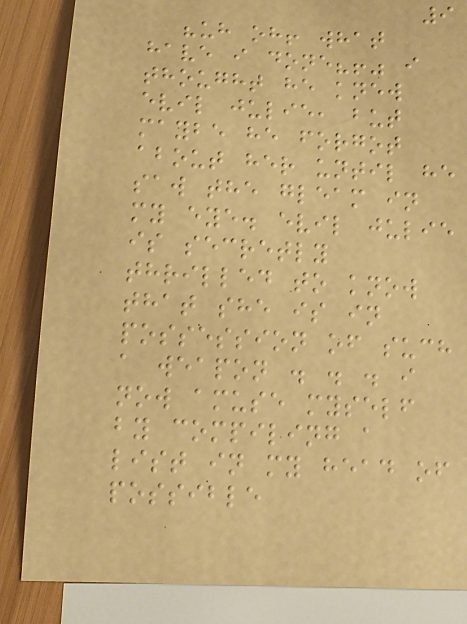9
"uh oh! what
have i done?!" i
thought he knew
evil julie, but
maybe he forgot
about her until he
saw the gleam in
my eye. evil julie
is secretly
thrilled to know
that she is in
possession of such
a weapon . . . i
now amuse myself
by compiling a
list in my head of
possible
